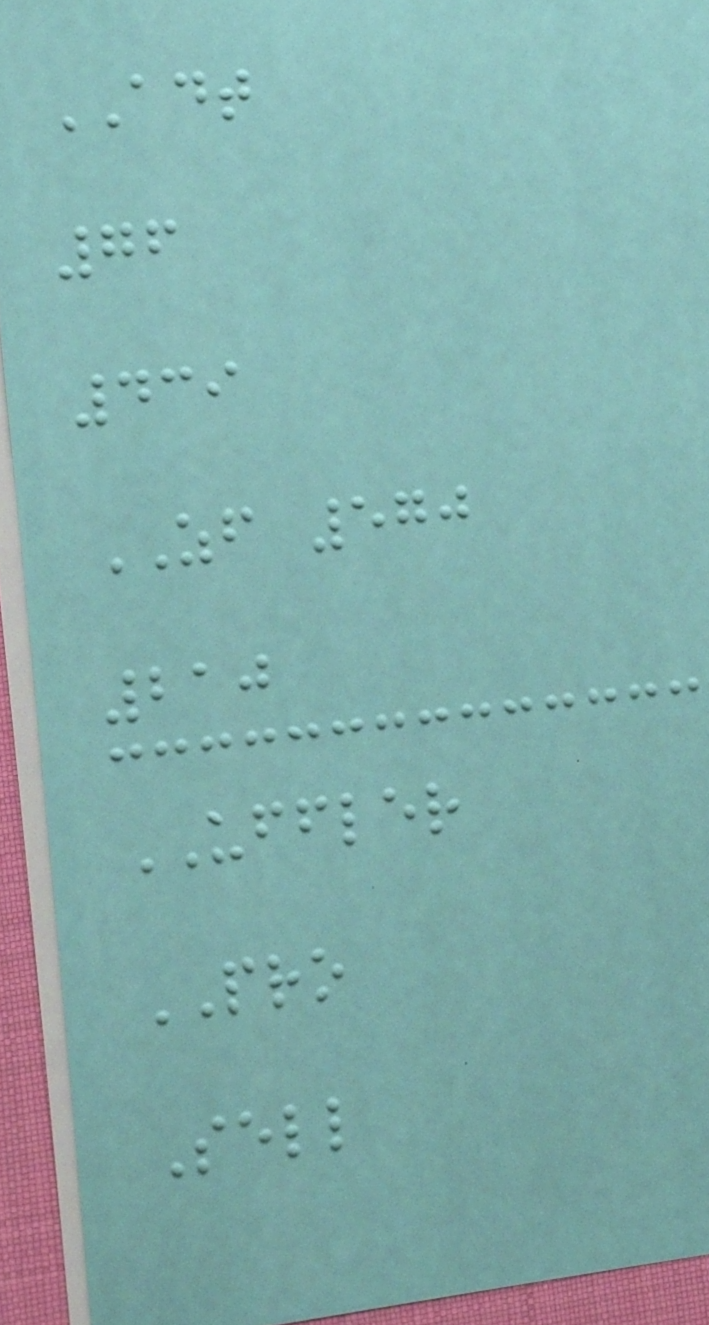ADT
76
439
ZF 570
210
UFFLER
PRO
Sell
